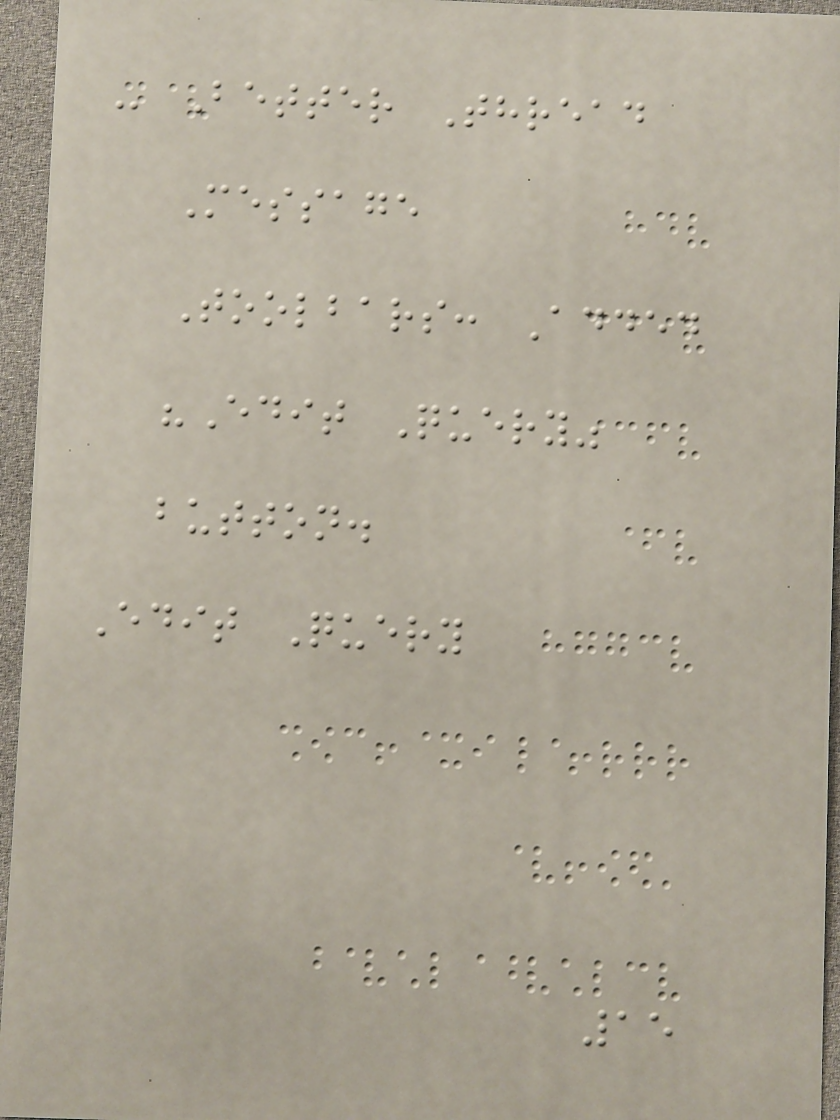- Better Thread
Message
Toolbars: Added
"Edit Query"
button.
Edit Query
15
